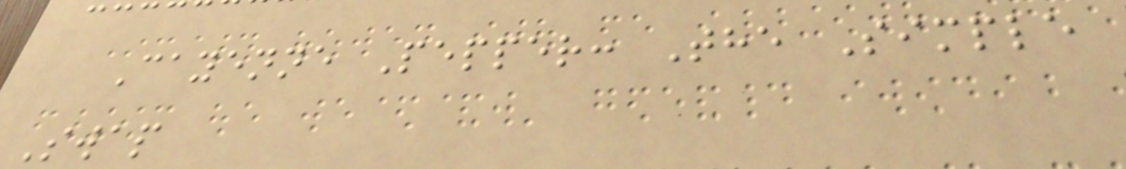Cayenne Pepper: The Simple
Swap
